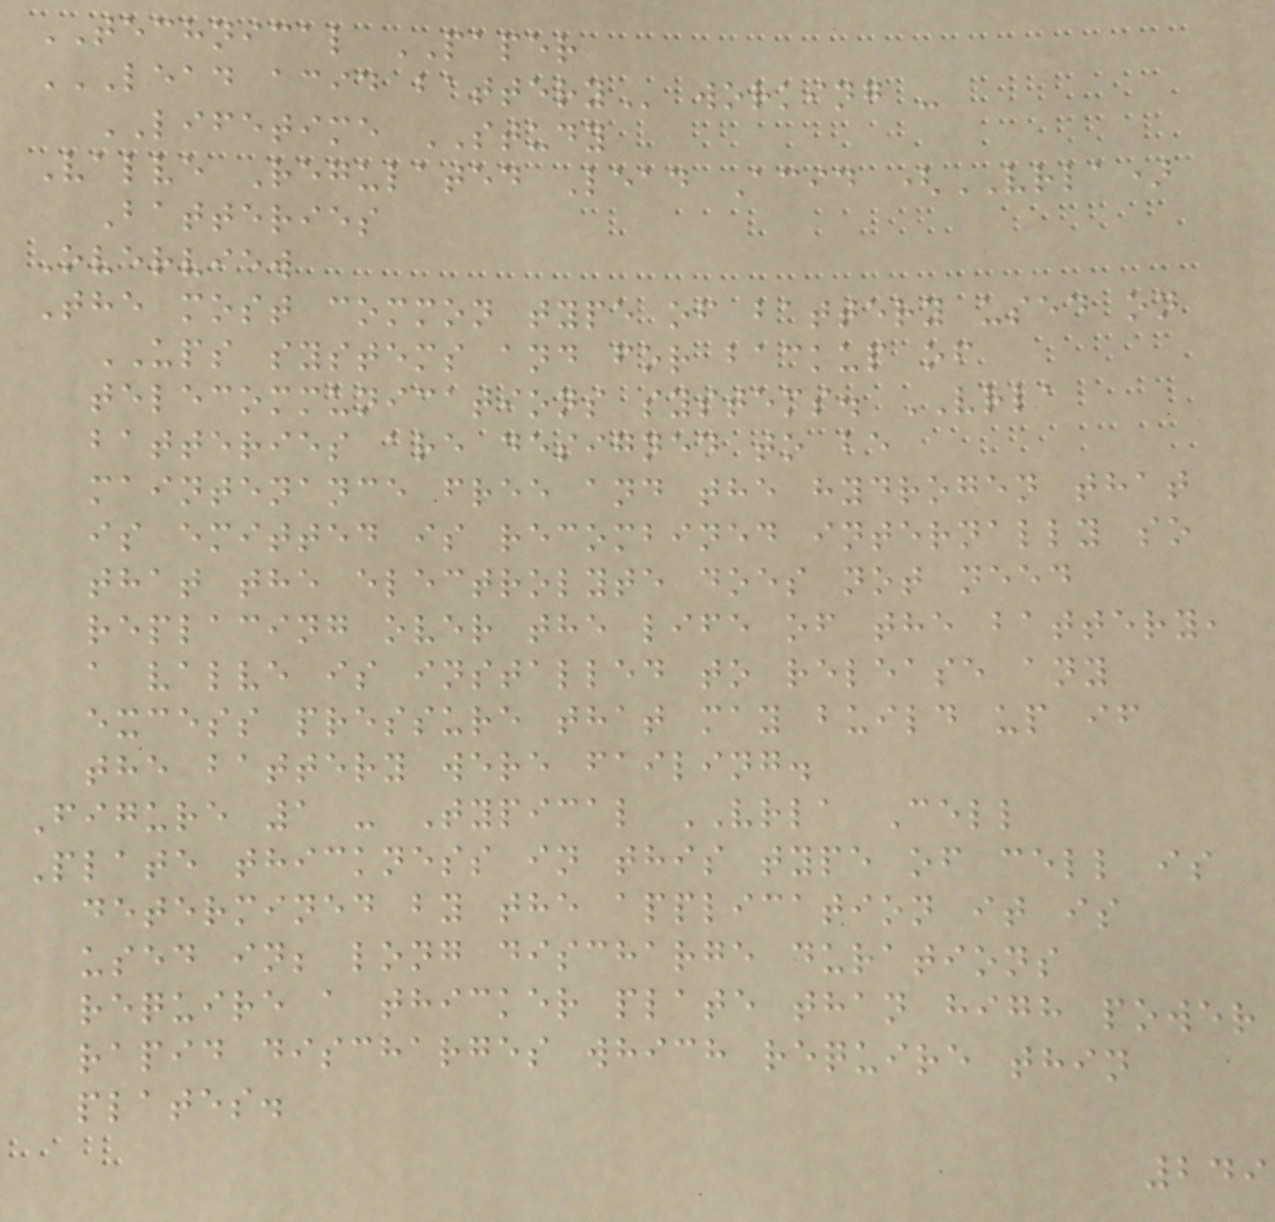TECHNICAL PAPER
LEAD ACID BATTERY working -
LIFETIME STUDY
Valve Regulated Lead Acid (VRLA)
Batteries
Overview
The most common type of battery used on
UPS systems and for backup of
telecommunications systems. VRLA
batteries are designed to be
maintenance free and the hydrogen that
is emitted is recombined internally so
that the electrolyte does not need
replacing over the life of the battery,
a valve is installed to release any
excess pressure that may build up if
the battery were failing.
Figure 1 - Typical VRLA Cell
Plate thickness in this type of cell is
determined by the application it is
used in; long discharge durations
require a thicker plate than high power
rapid discharges which require thin
plates.
249
